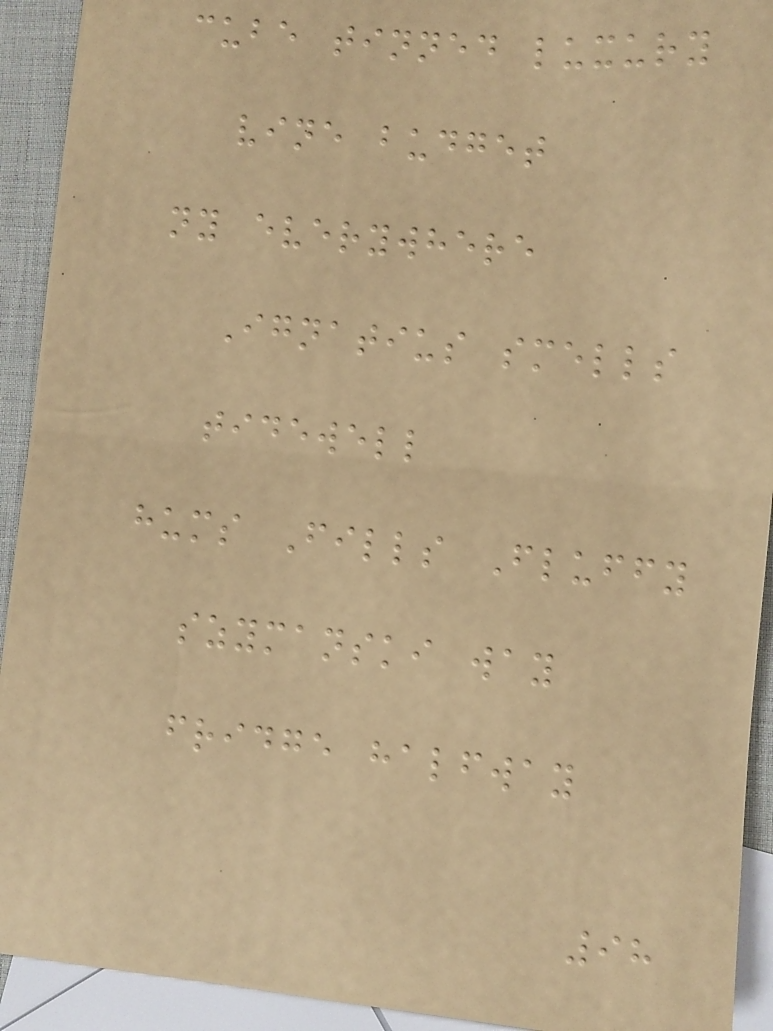cube tinned luxury
vine budget
ny everywhere
Ignatius smells
tidewell
hums Fills Fluffy
szymanski way
fridge halfway
98
